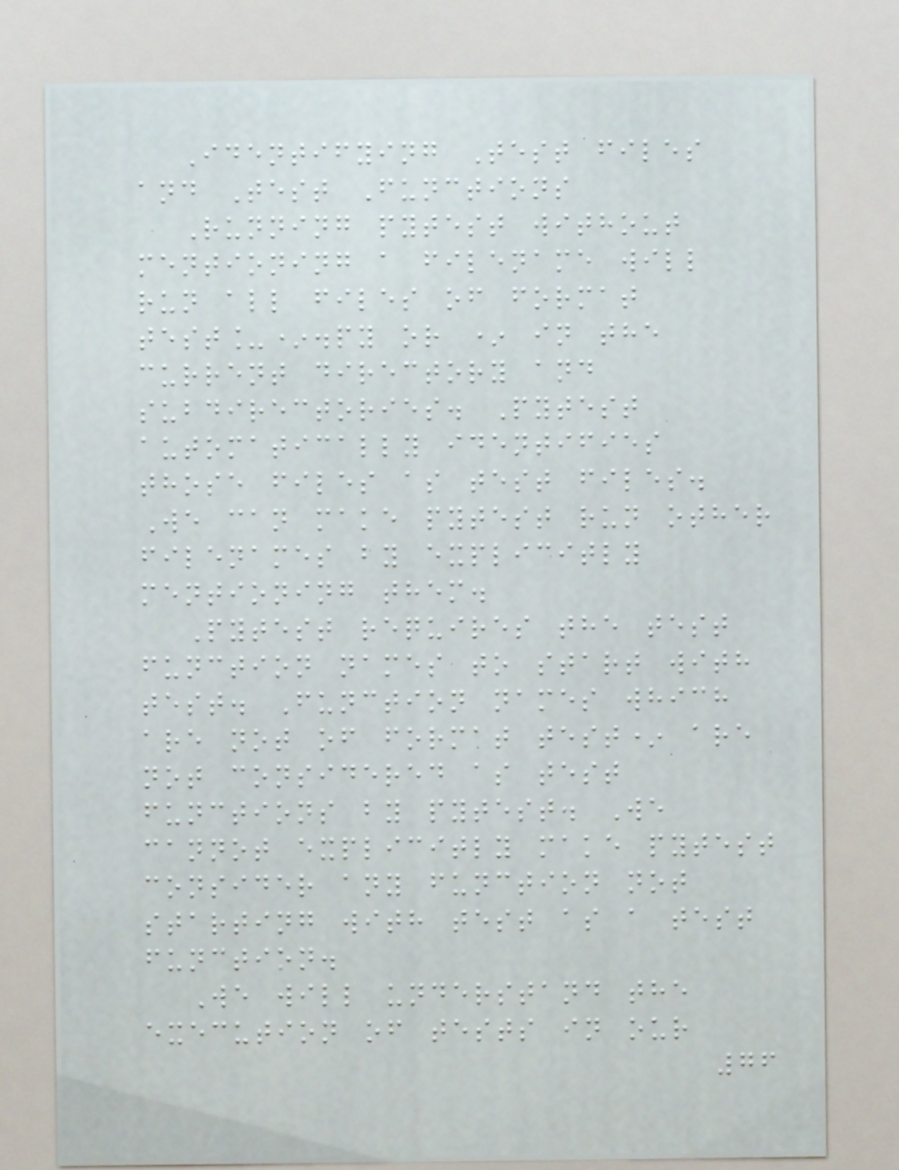Identifying Test files
and Test Functions
Running pytest without
mentioning a filename will
run all files of format
test_*.py or * in the
current directory and
subdirectories. Pytest
automatically identifies
those files as test files.
We can make pytest run other
filenames by explicitly
mentioning them.
Pytest requires the test
function names to start with
test. Function names which
are not of format test* are
not considered as test
functions by pytest. We
cannot explicitly make pytest
consider any function not
starting with test as a test
function.
We will understand the
execution of tests in our
76
